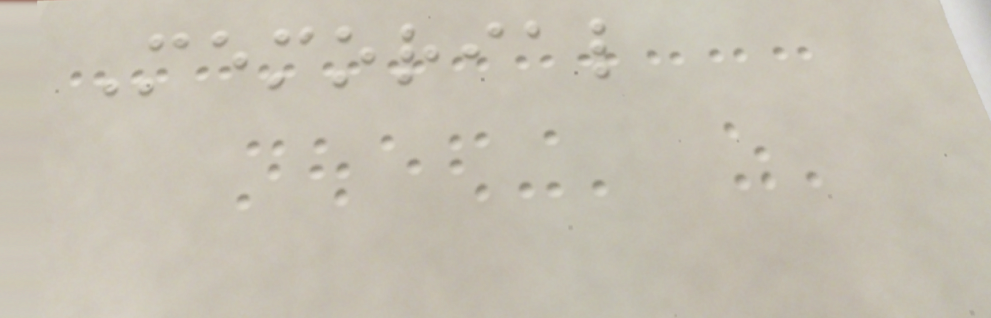Memorial
